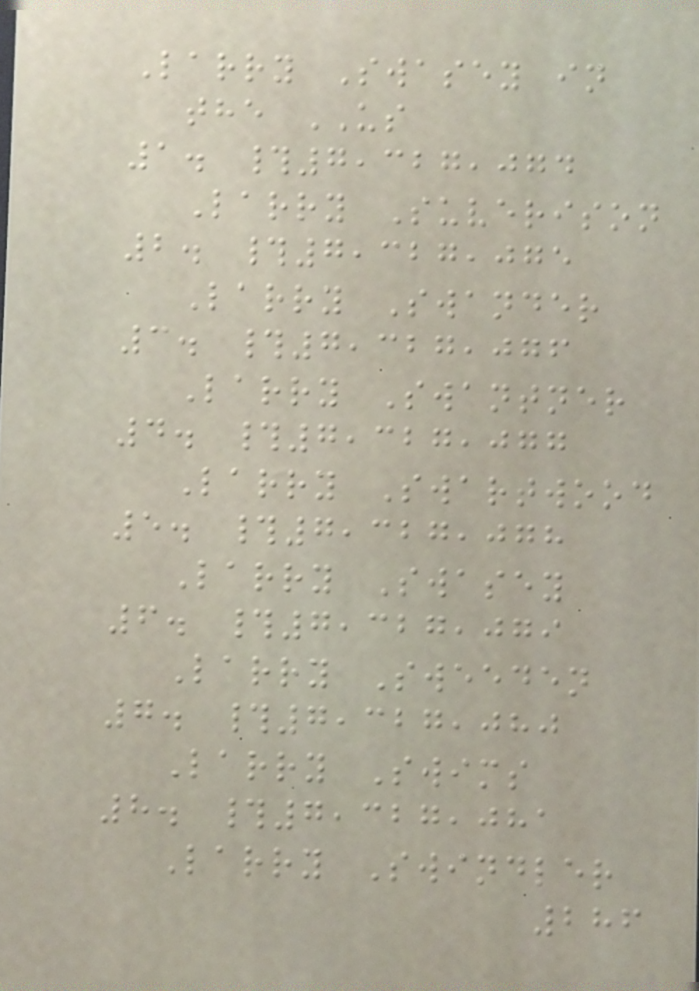Larry Swasey in
the US
1. #7,327,074
Larry Suverison
2. #7,327,075
Larry Swander
3. #7,327,076
Larry Swantner
4. #7,327,077
Larry Swartwood
5. #7,327,078
Larry Swasey
6. #7,327,079
Larry Sweeden
7. #7,327,080
Larry Swims
8. #7,327,081
Larry Swindler
286
